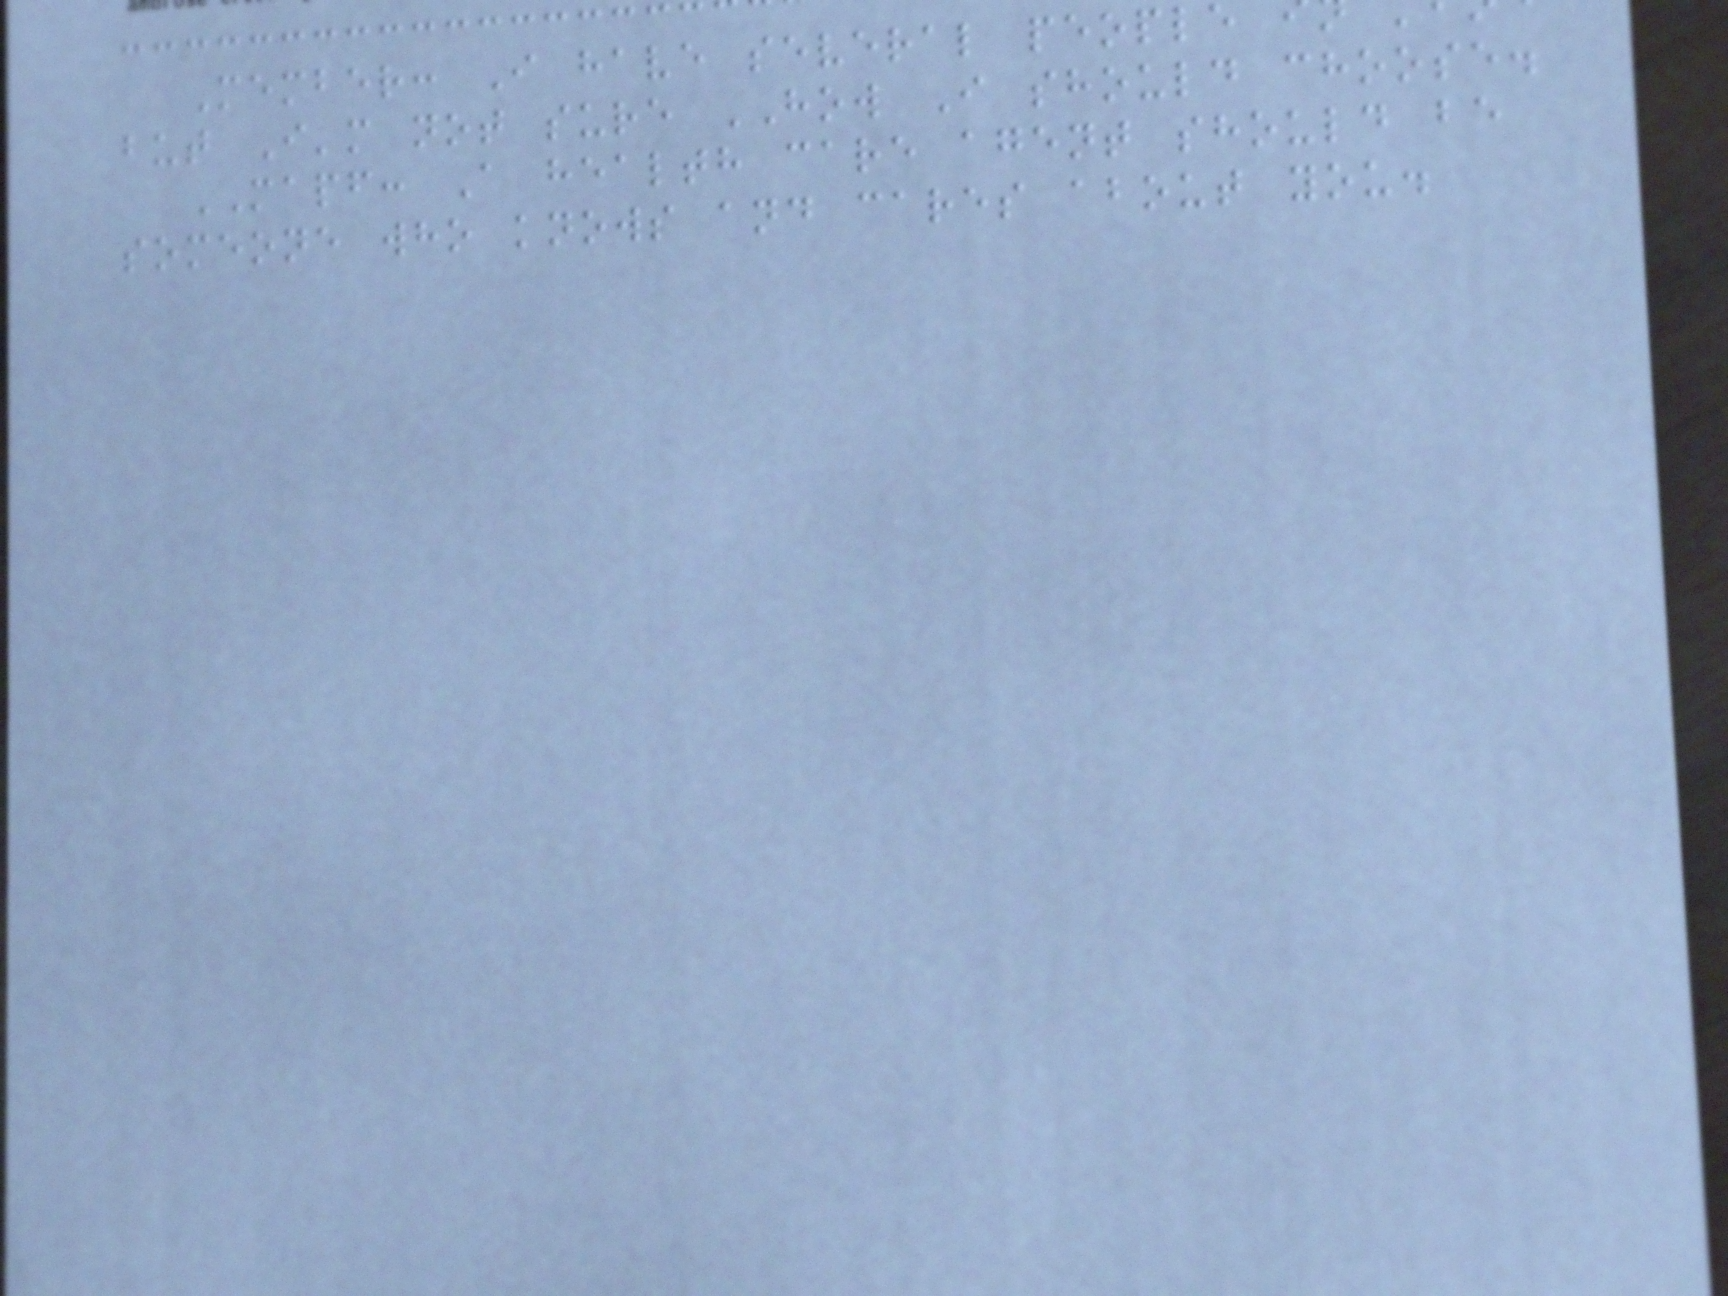Member: I have several people
but I'm not sure HOW I should choose.
MAPF: A health care agent should be
someone who knows and cares about you.
